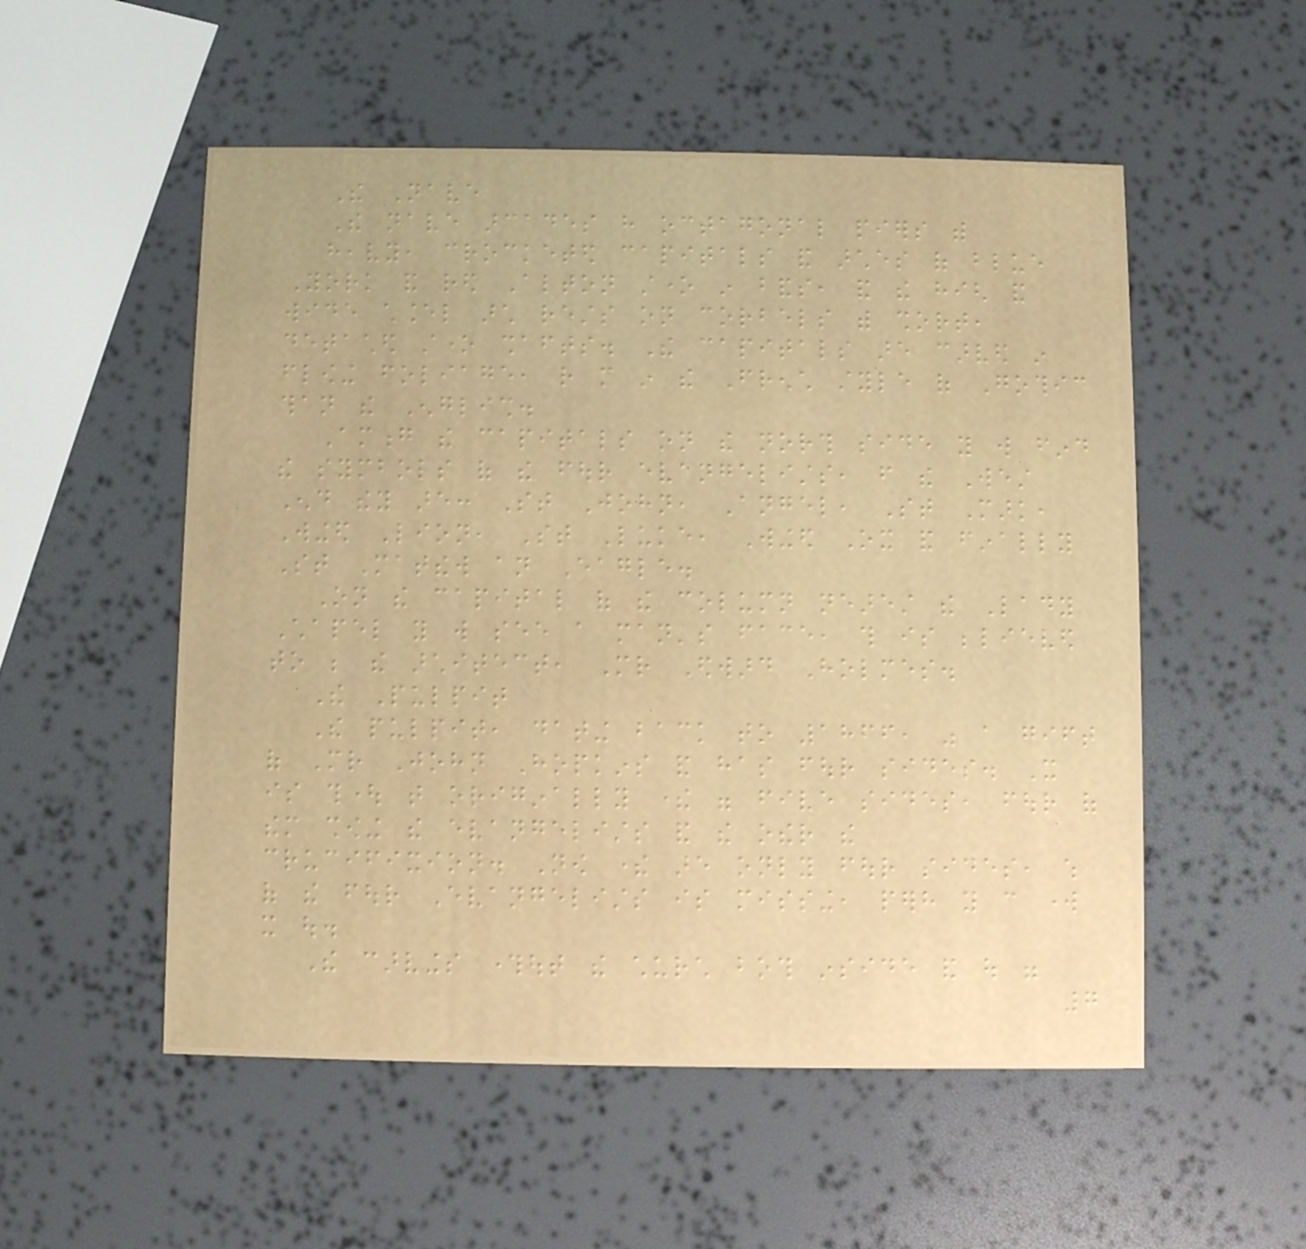The Nave
The nave arcades have octagonal piers with
heavy, crocketed capitals and arches of blue
York and red Alton stone in bands, and the high and
wide chancel arch rests on corbels with short,
detached stone shafts. The capitals are carved in
flowing foliage, rather more in the French style of Gothic
than the English.
Among the capitals on the north side you will find
the symbols of the four evangelists, from the West
End they are: St John, Angel, St Mark,
Winged Lion, St Luke, Winged Ox and finally
St Matthew an Eagle.
On the capital of the column nearest the Lady
Chapel you will see a man's face, this is believed
to be the architect, Mr Edward Holmes.
The Pulpit
The pulpit, dating back to 1866, was a gift
of Mr John Hopkins and has four sides. It
is thought that originally there were five sides, four of
them showing the evangelists and the other the
crucifixion. Now there are only four sides, which
of the four Evangelists is missing, perhaps you can work
it out.
The carvings throughout the church both inside and out were
7
